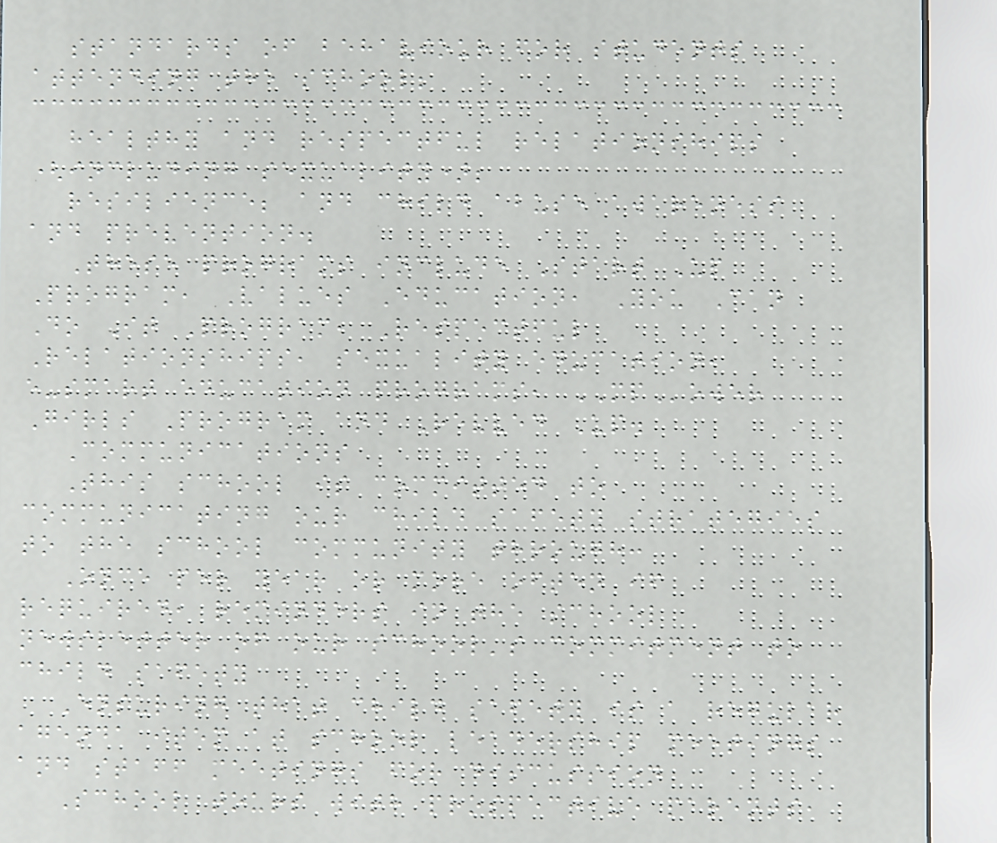standards of behaviour for students
attending the school;
healthy and respectful relationships
(including sexuality);
resilience; and child abuse awareness
and prevention.
These programs include Start Up
Program, Values Education, You Can
Do It Program, Respectful
Relationships, sexuality education,
e-smart education programs, MPower
Girls Program and Revved Up.
Communications
This school is committed to
communicating our child safety strategies
to the school community through:
Once per year or more often if
required, reminders in the school
newsletter of our school's commitment to
child safety
Ensuring that child safety is a regular
agenda item at school leadership meetings
and staff meetings for discussion
School tours with prospective parents,
